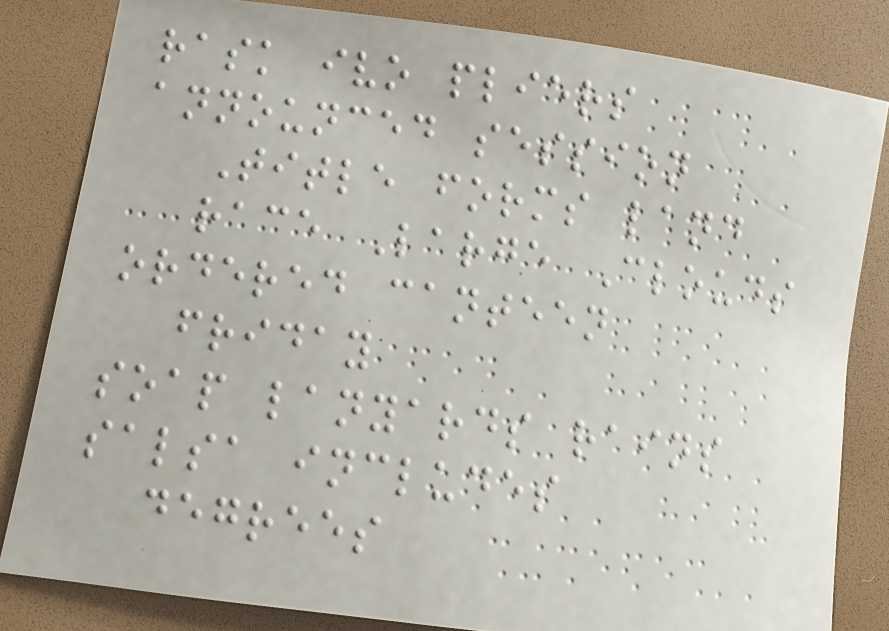rask ivo pliers
announced session
Title forms land
race Large Clouds
ordered canteen
friday
soap lanyards rains
salsa includes
degrees
